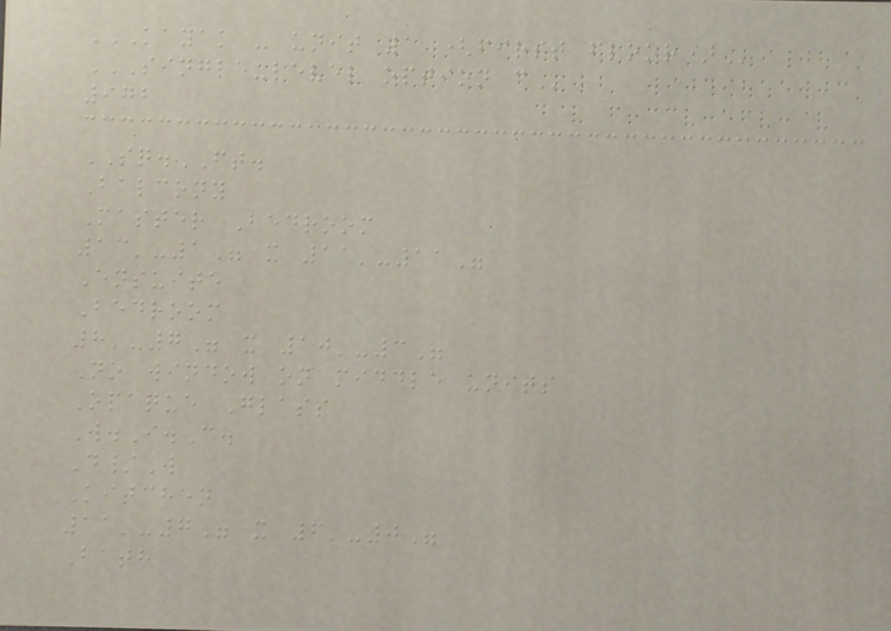KAYAK - UNIT 1 (FIRST FLOOR)
SINGLE-LEVEL OPTION C
972
SQ.FT.
Balcony
Master Bedroom
13'-1" x 11'-11"
Ensuite
Bedroom
8'-7" x 10'-3"
No window on middle units
Opaque Glass
W.I.C.
D/W
Kitchen
11'-7" x 6'-0"
Bath
